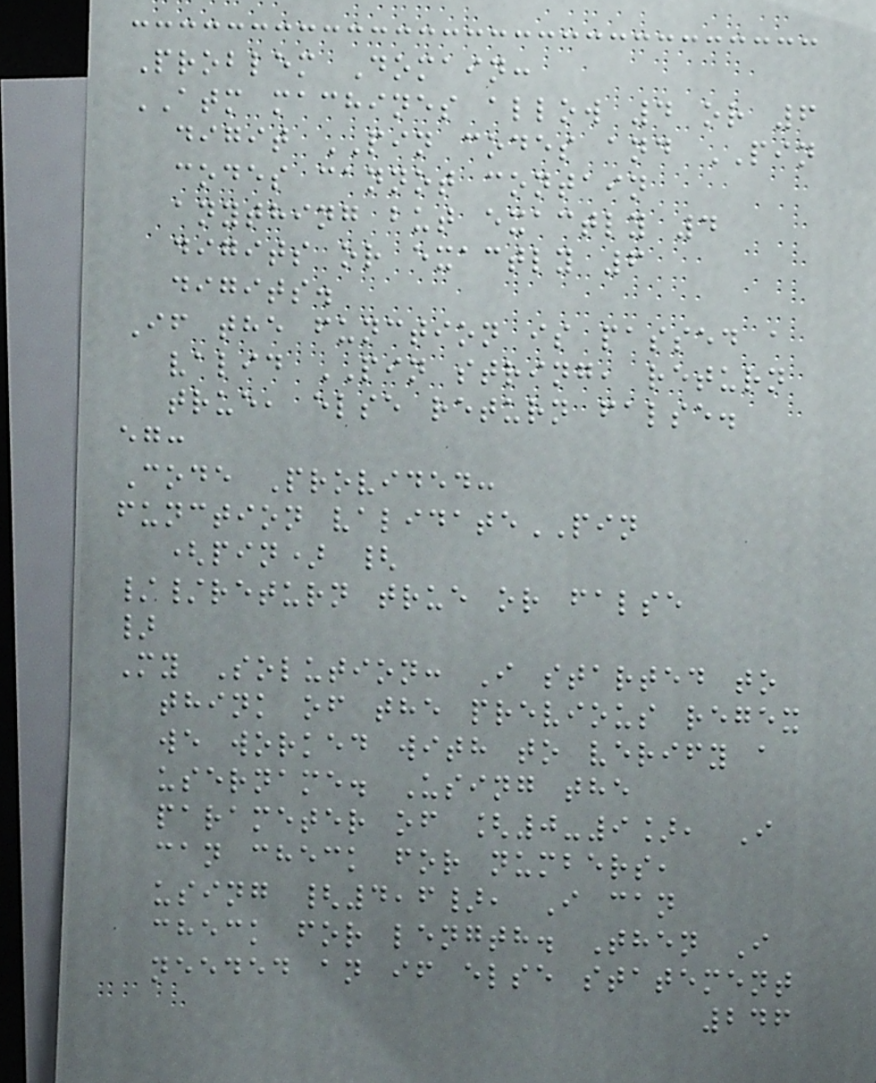Problem Domain:
ATM machines allow 4 or 6
digit PIN codes and PIN
codes cannot contain
anything but exactly 4
digits or exactly 6
digits.
If the function is passed a
valid PIN string, return
true, else return false.
eg:
Code Provided:
function validatePIN
(pin) {
//return true or false
}
My Solution: I started to
think of the previous regex
we worked with to verify a
username. Using the
parameter of [0-9], I
can check for numbers,
using {4,6}, I can
check for length. Then I
needed an if else statement
246
